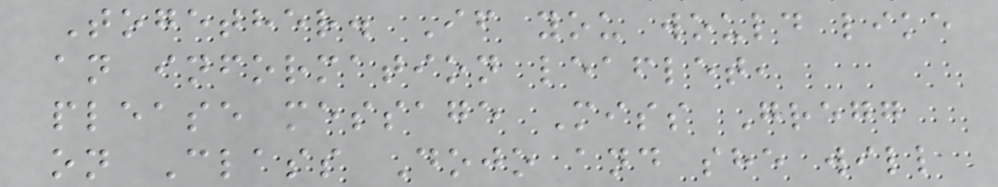Together. If you would like
an information leaflet,
please message Miss Gregg
on Class Dojo and she will
